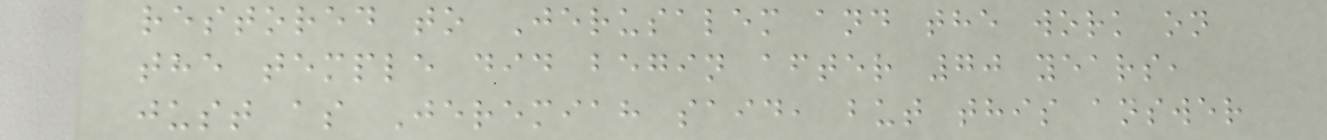restored to Jerusalem and the work on
the temple did begin after 70 years,
just as Jeremiah said, but this answer
